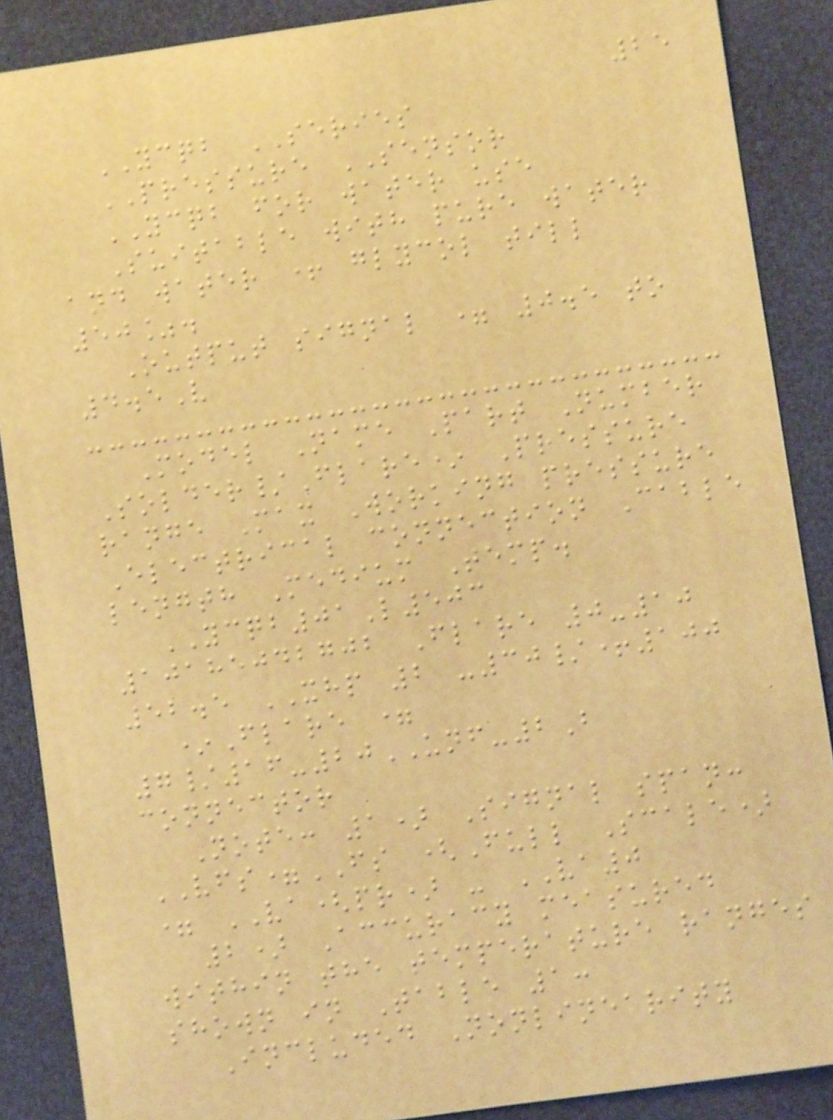25
YCQB SERIES
PRESSURE SENSOR
YCQB for water use
Suitable with pure water
and water + glycol till
50%.
Output signal = 0.5 to
4.5V
Model Name Part Number
Solder/Flare* Pressure
range Max Working pressure
Electrical connection Cable
length Medium Temp.
YCQB01L503
10185042702 Flare 0-10
52.5 XHP 2 -30/+100
*Flare =
7/16-20UNF-2B
connector
Note: 1) Signal span:
VFS=FS (Full Scale)
= VA(pr) - VA0
2) Accuracy measured
within the temperature ranges
shown in Table 1:
Included Nonlinearity
